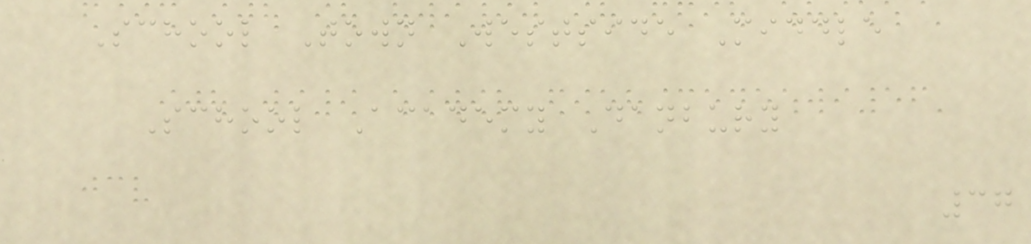School Town Westside Middle
School Academy Danbury
37
